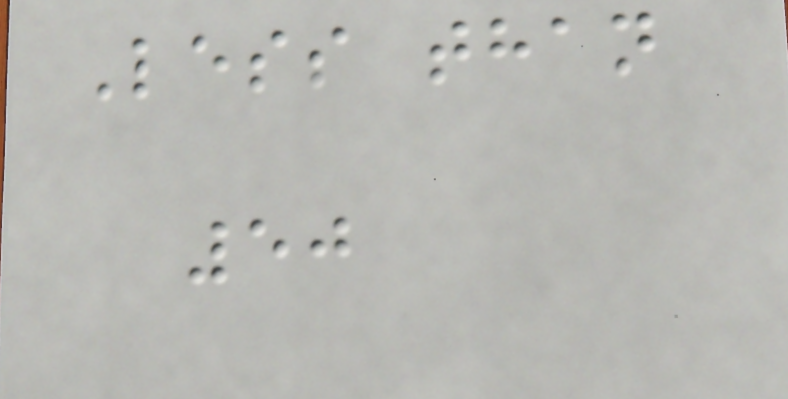Less than
50
